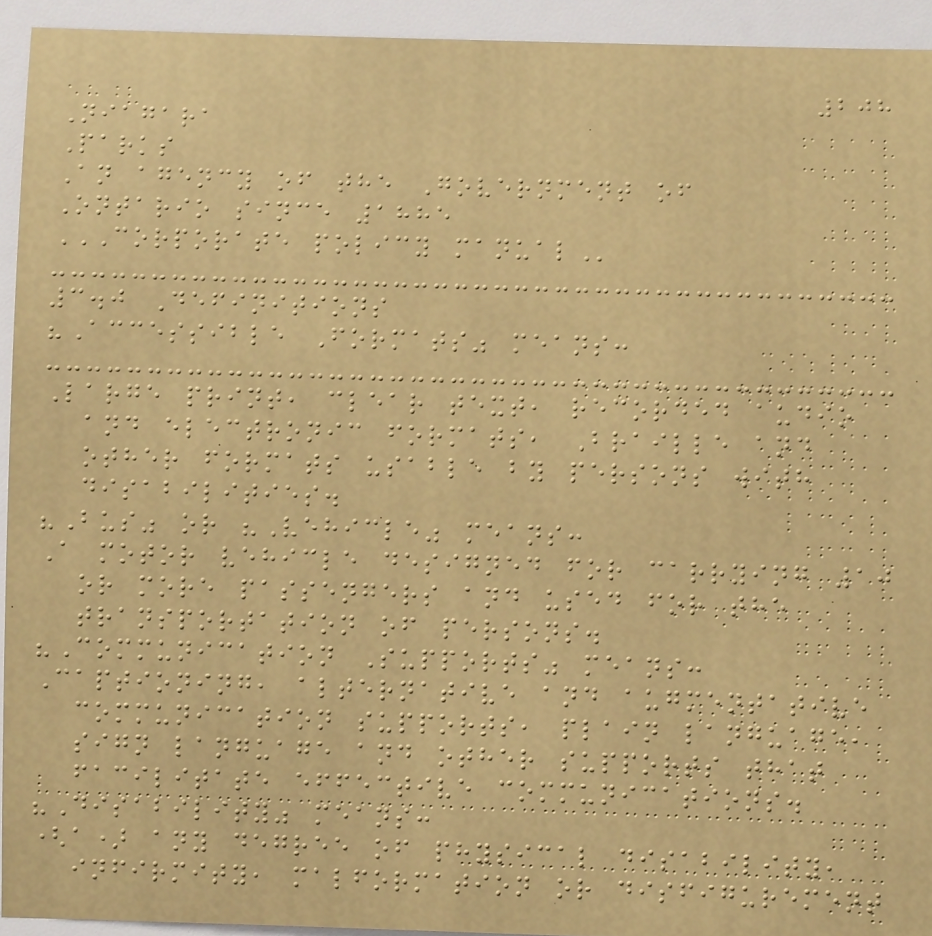208
Niagara
Parks
An agency of the Government of
Ontario since 1885
CORPORATE POLICY MANUAL
3.0 Definitions
"Accessible Formats" means:
Large print, clear text, recorded audio
and electronic formats, Braille and
other formats usable by persons with
disabilities.
"Bus" or "Vehicle" means:
A motor vehicle designed for carrying 10
or more passengers and used for the
transportation of persons.
"Communication Supports" means:
Captioning, alternative and augmentative
communication supports, plain language,
sign language and other supports that
facilitate effective communications.
"Disability" means:
(a) any degree of physical disability,
infirmity, malformation or disfigurement
